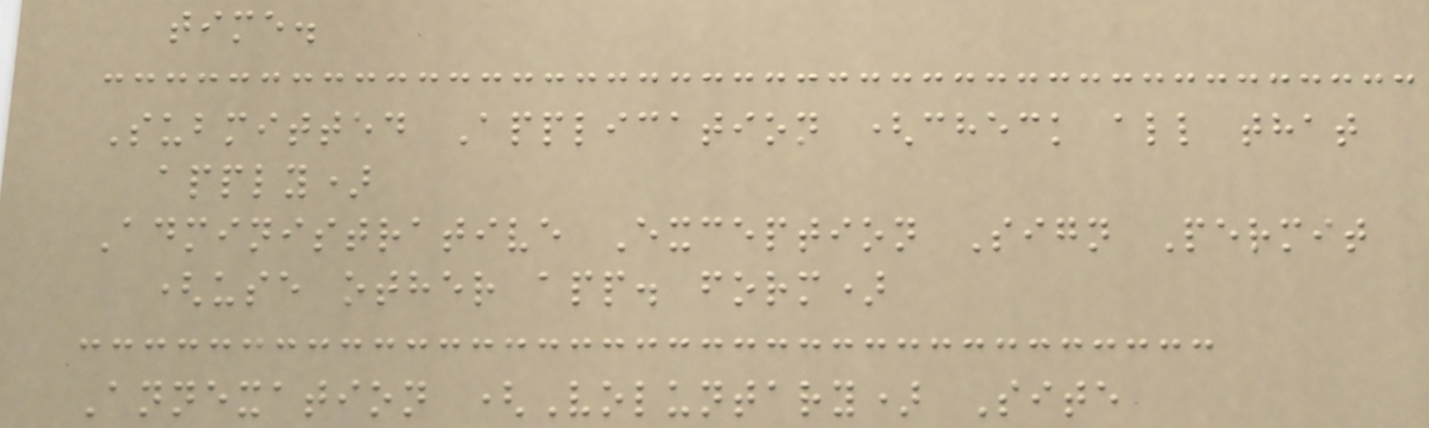time.
Submitted Application (check all that
apply)
Administrative Exception Sign Permit
(use other app. form)
Annexation (Voluntary) Site
